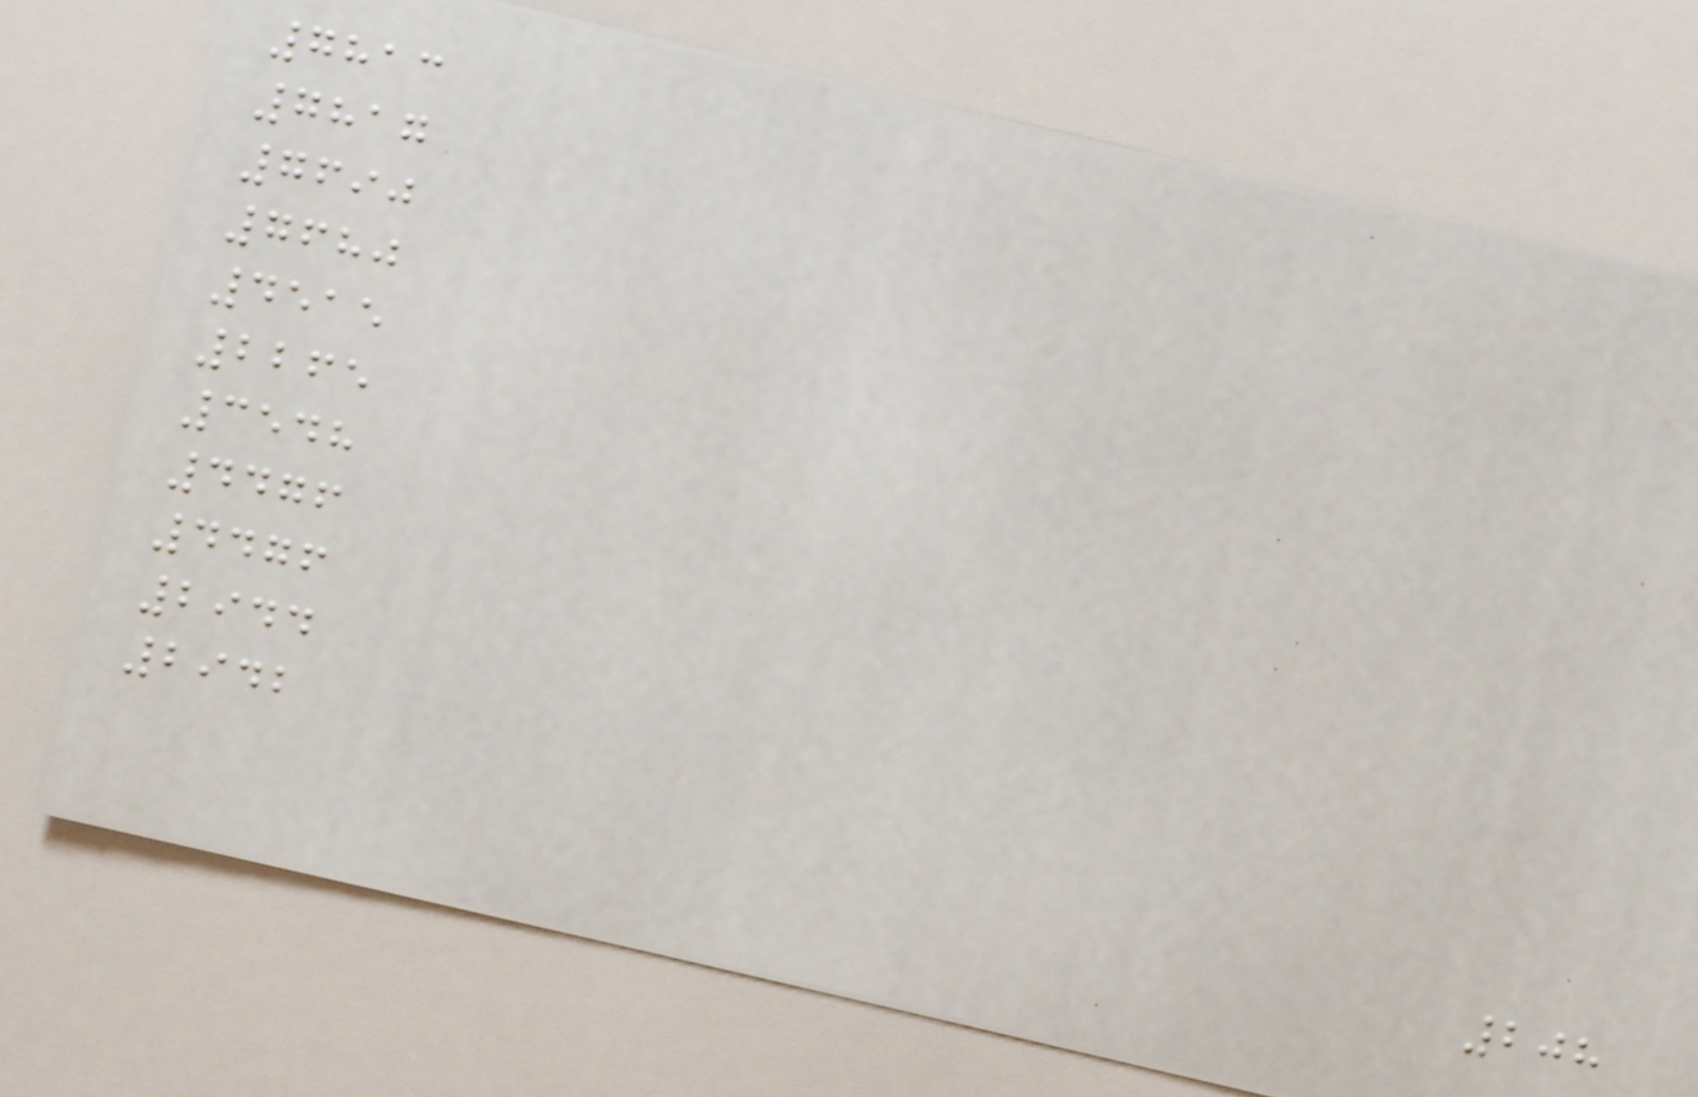7813
7817
7690
7680
4515
2265
3548
4476
4476
2944
2942
208
